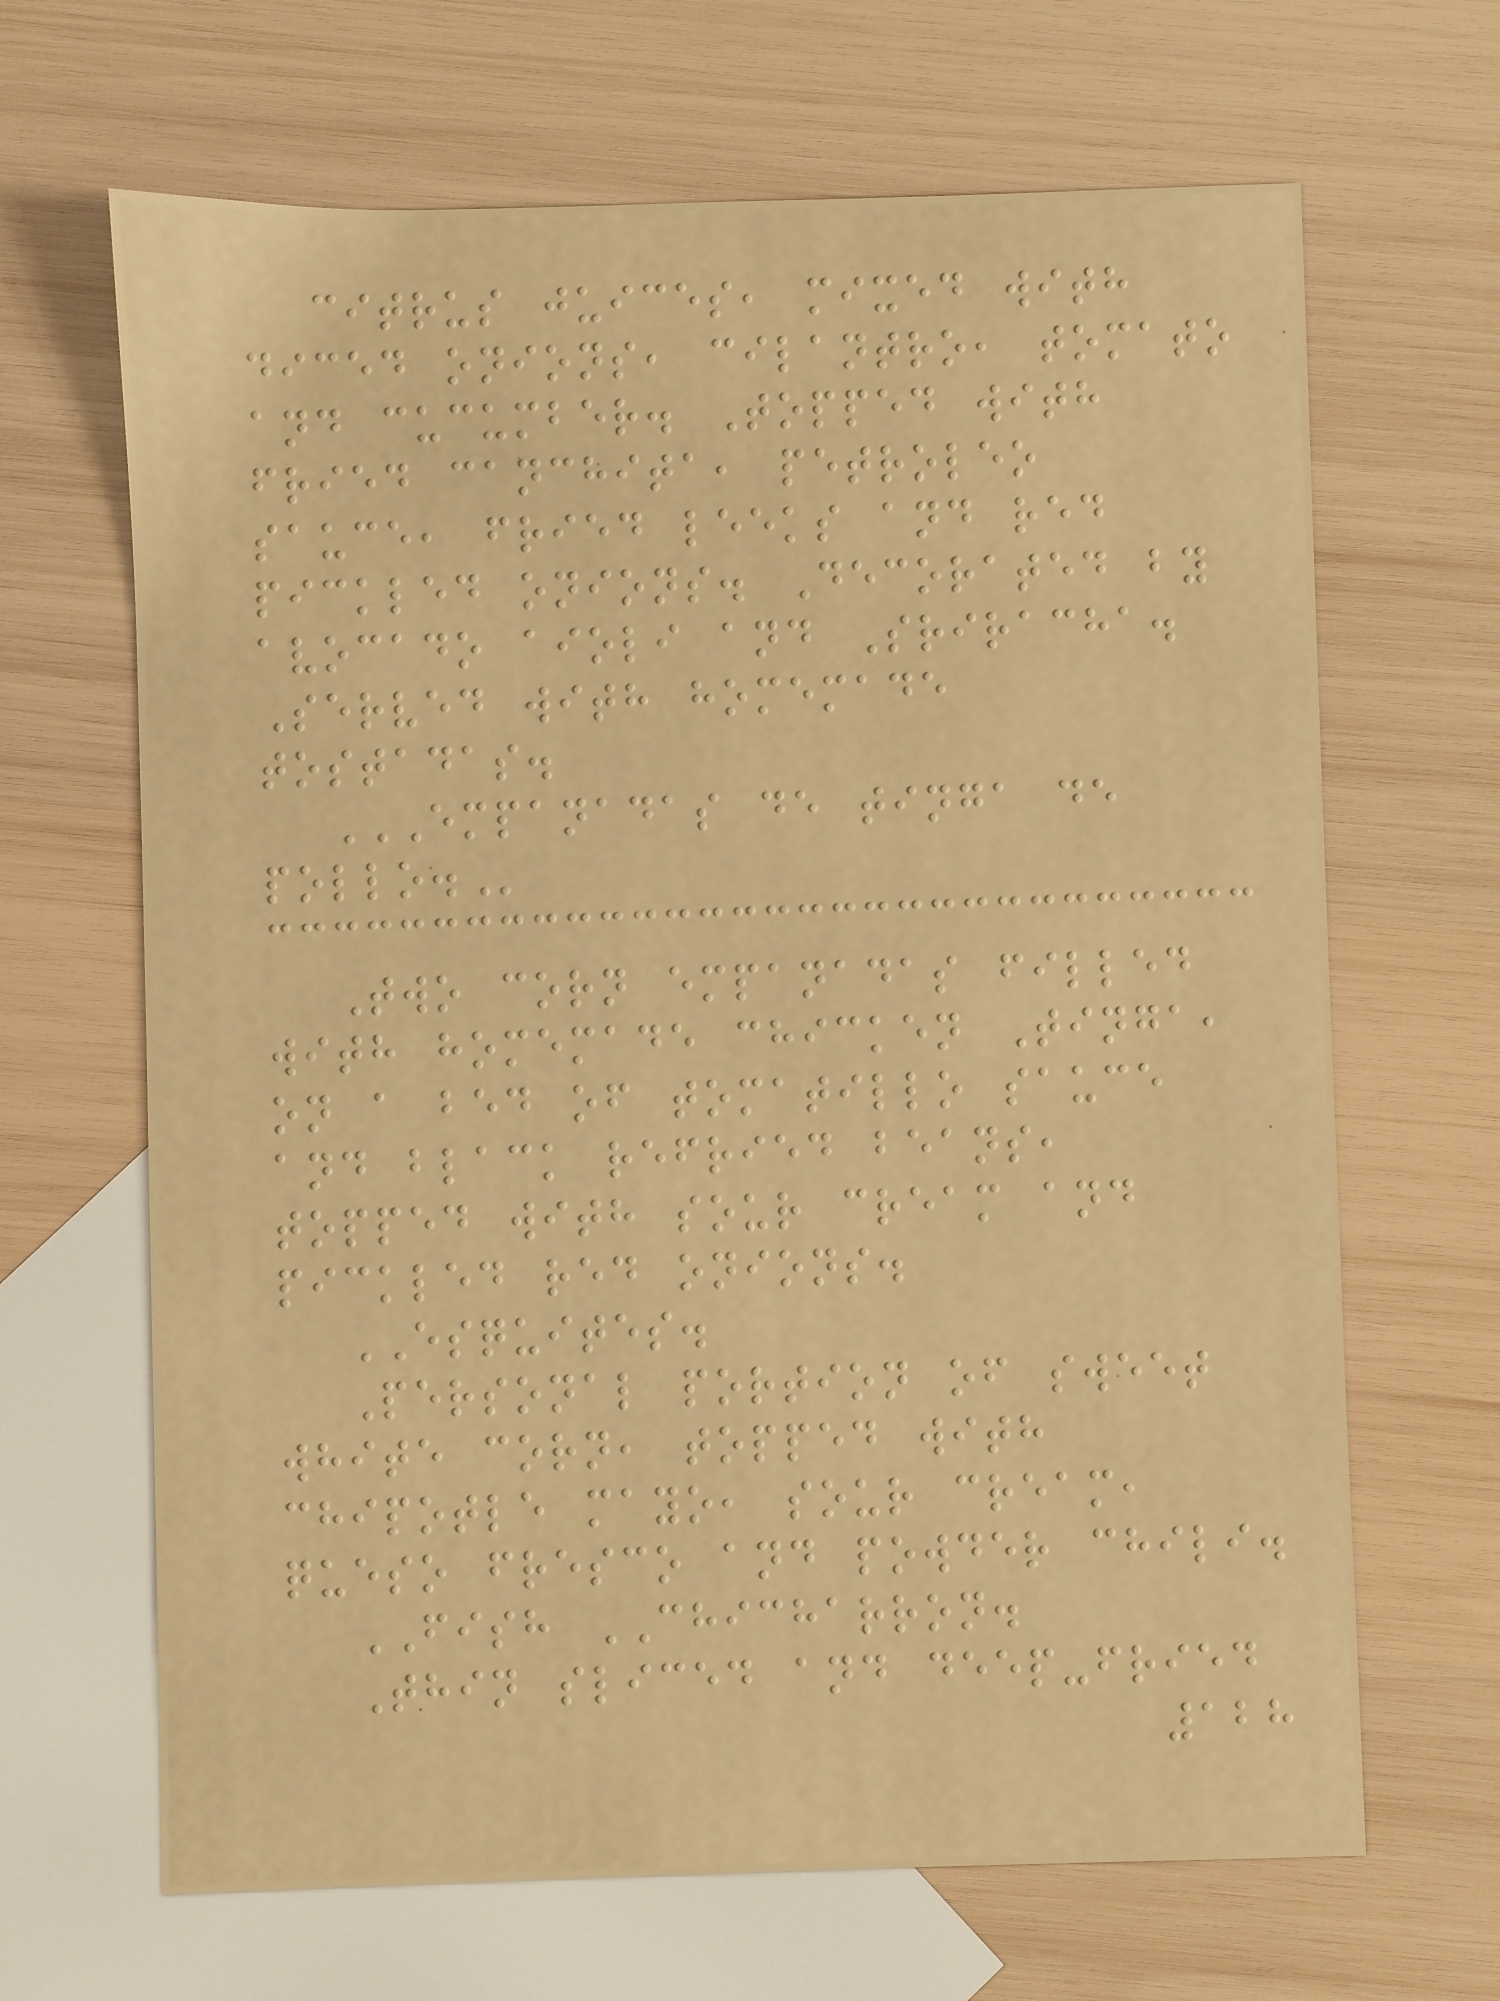citrus juices, mixed with
diced onions, cilantro, tomato
and cucumber. Topped with
fried canchita, petroleo
sauce, fried leeks and red
pickled onions. Decorated by
avocado aioli and Sriracha.
Served with homemade
tostadas.
EMPANADAS DE TINGA DE
POLLO.
Two corn empanadas filled
with homemade chicken Tinga,
on a bed of tomatillo sauce
and black refried beans,
topped with sour cream and
pickled red onions.
ESQUITES.
Personal portion of sweet
white corn, topped with
chipotle mayo, sour cream,
queso fresco and powder chili.
FISH CHICHARRON.
Thin sliced and deep-fried
128
